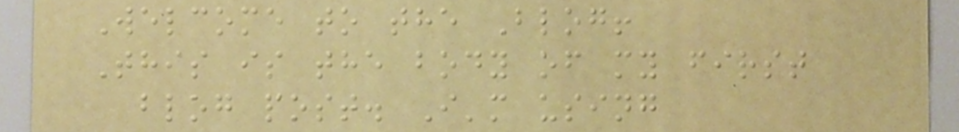Welcome to the Blog!
This is the body of my first
blog post. I'm using
